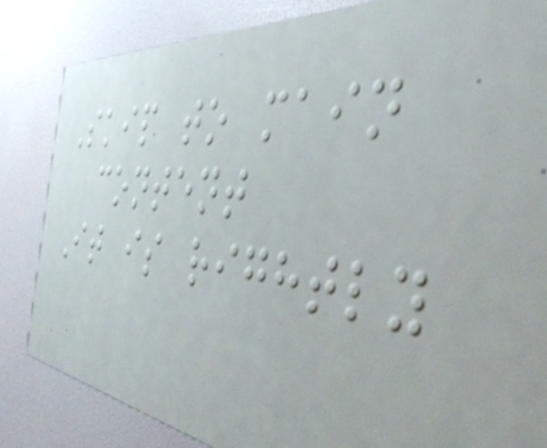Skip to main
content
It is rightly
